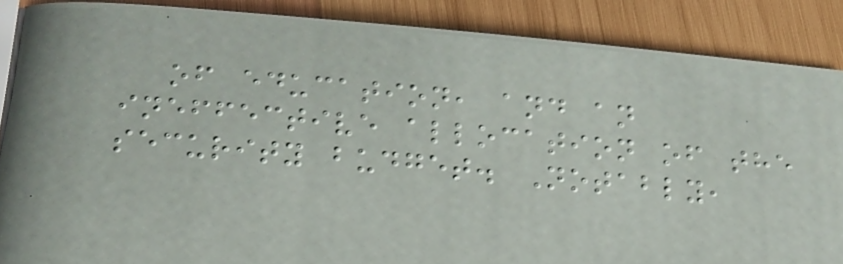of education, and an
ineffective allocation of the
security budget. Notably,
